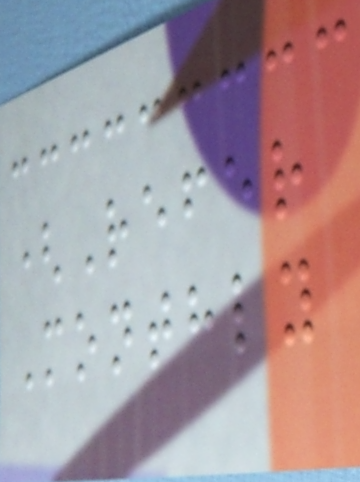(Refer
Monthly
